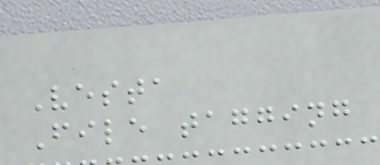Vesta
File tagging
